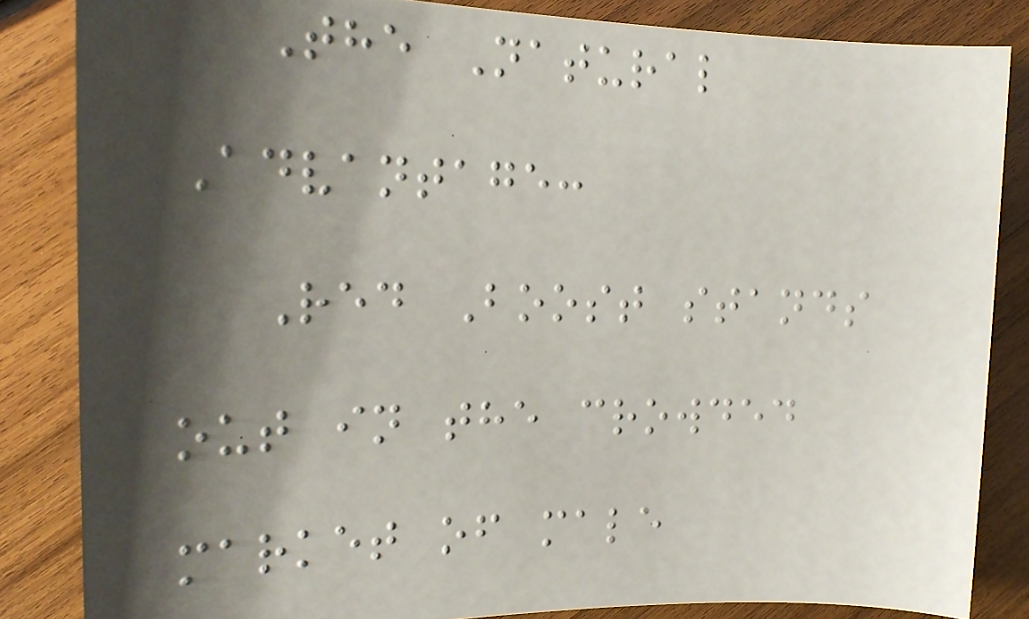The Natural
Advantage:
Red Boost stands
out in the crowded
market of male
